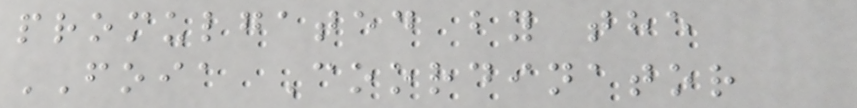promulgated by the
FOIA Coordinator
